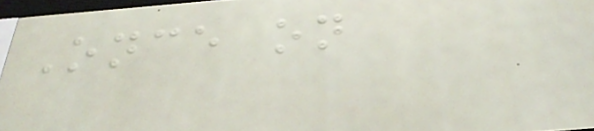Once on
